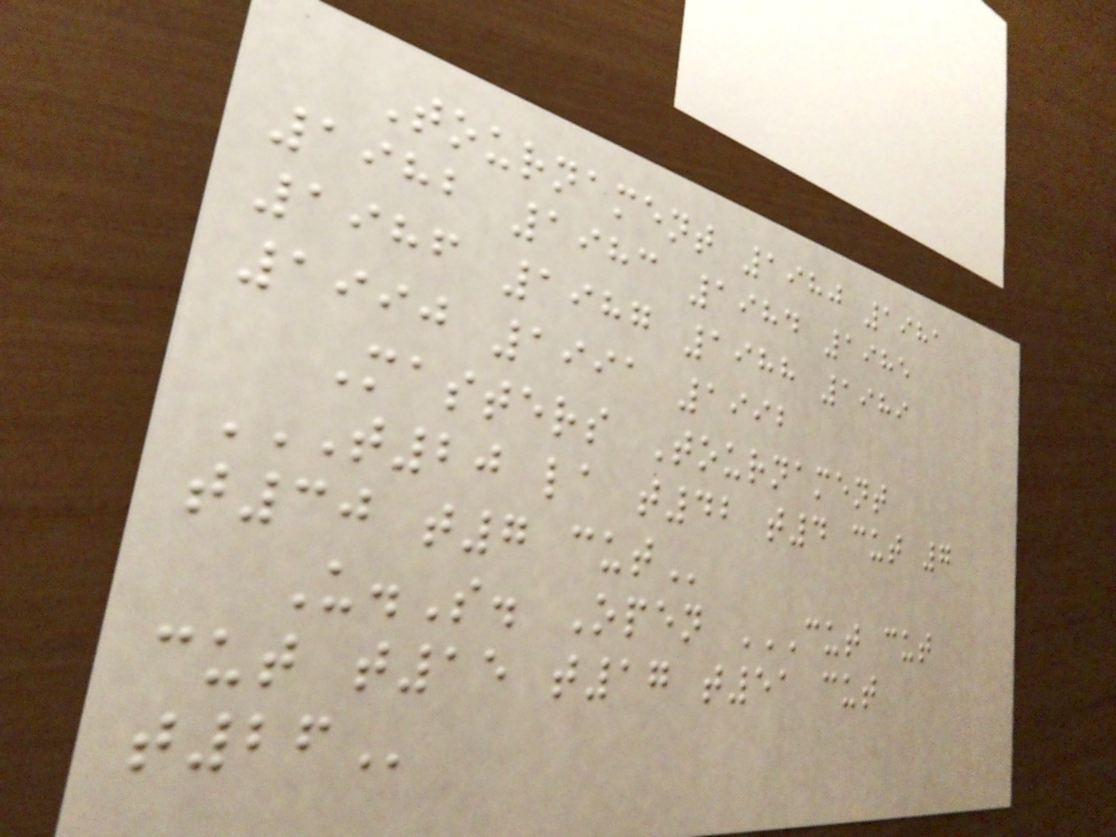Tournament 1980 1981
1982 1983 1984 1985
1986 1987 1988 1989
1990 1991 1992
Masters Tournament
T20 LA T42 T4 CUT 7
T30 T7 CUT
U.S. Open CUT CUT
CUT T15 T17 T51 CUT
T26
